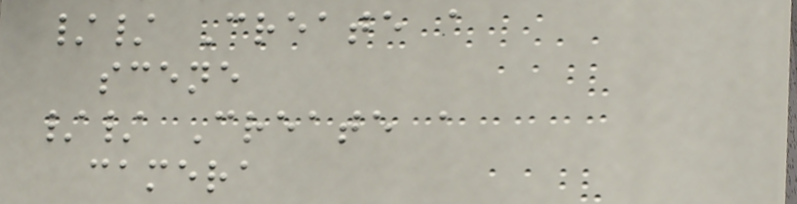// Create a
scene
// Create a
camera
